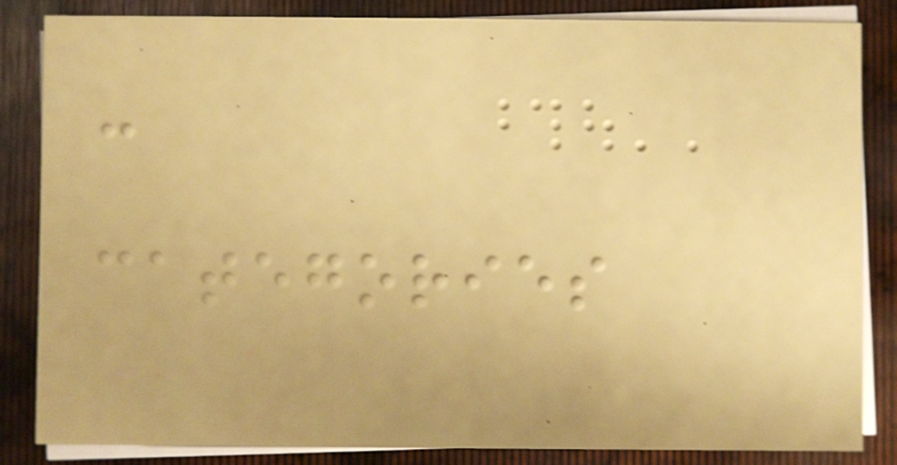-
categories
